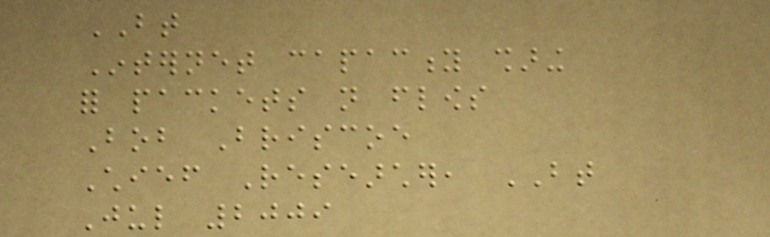BT
Internet capacity sharing
for packets not flows
Bob Briscoe
Chief Researcher, BT
Jul 2009
